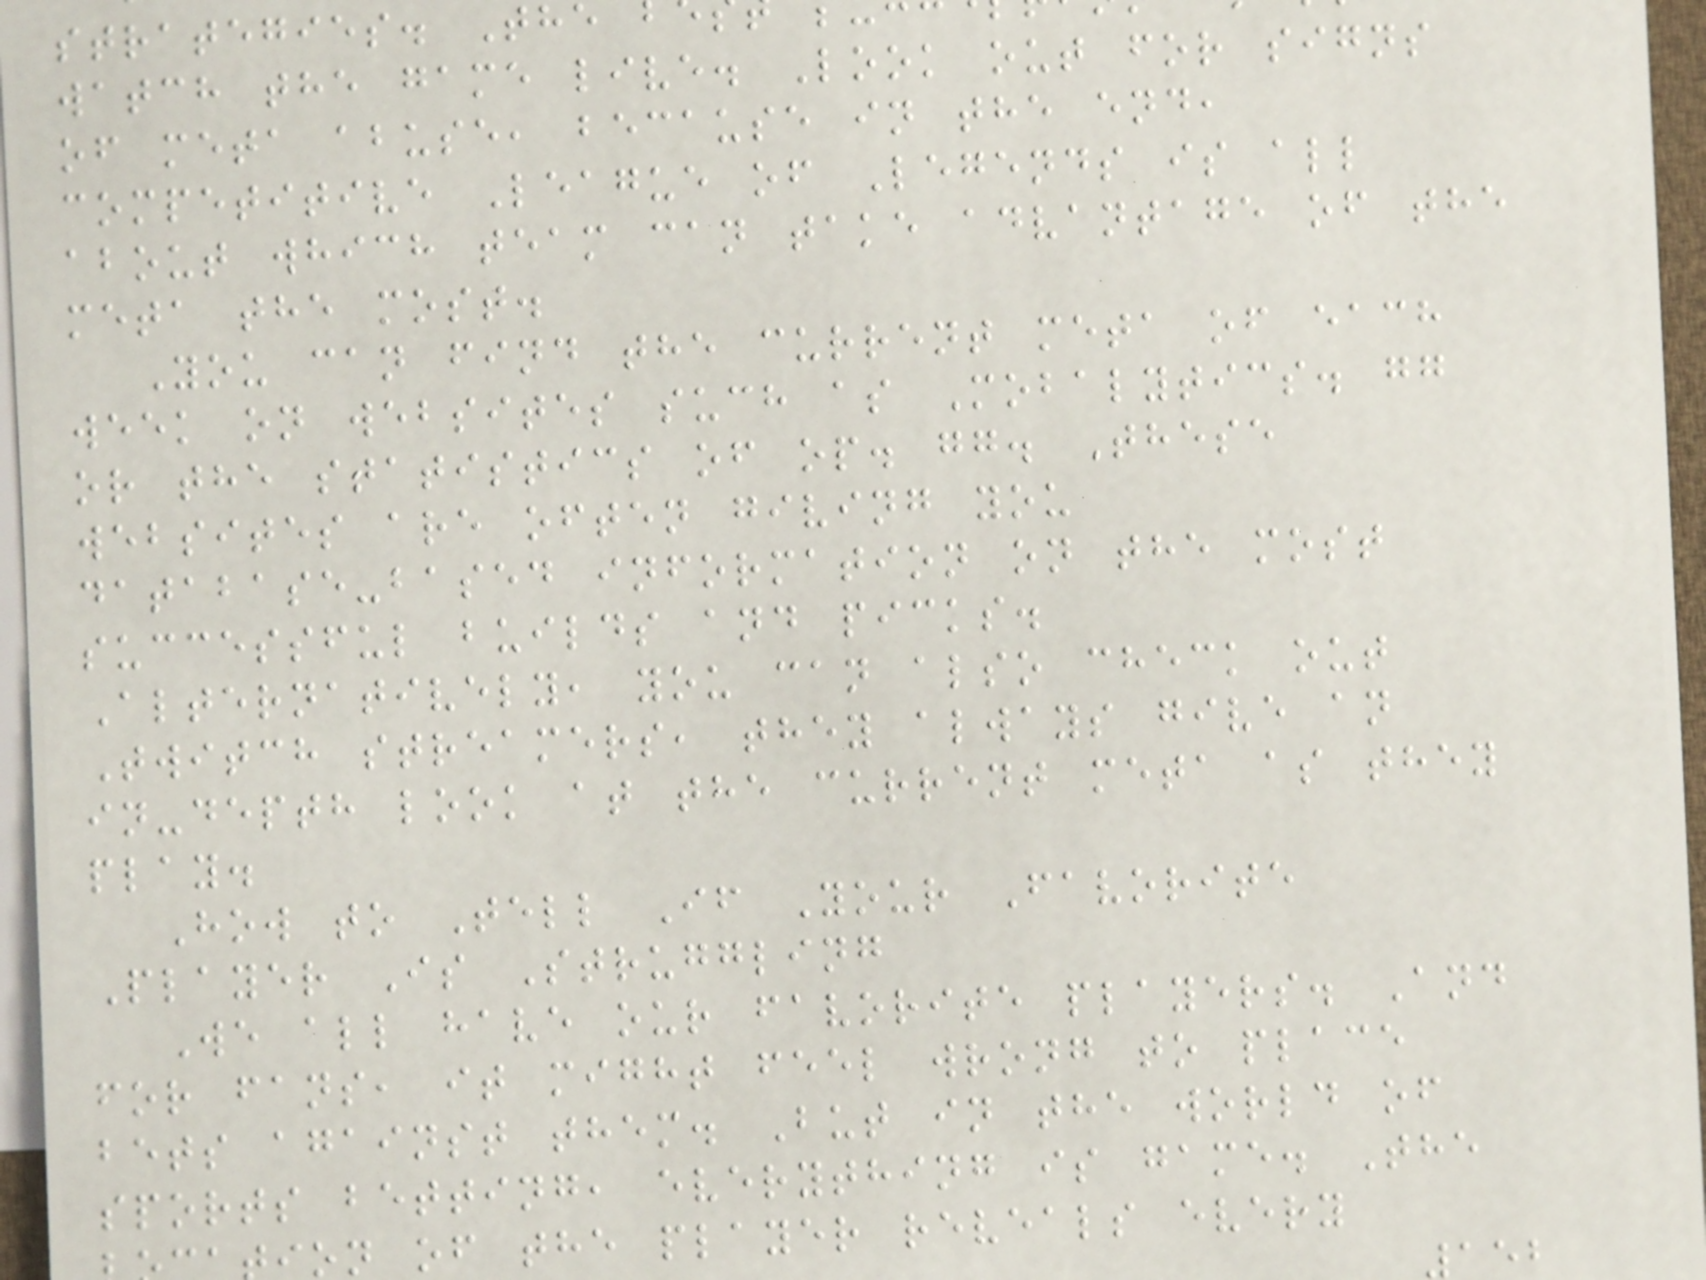strategies. The
watch the game live. Look out for signs
of meta abuse, because in the end,
competitive League of Legends is all
about which team can take advantage of the
meta the most.
You can find the current meta of each
week on websites such as Mobalytics. gg
or the statistics of op. gg. These
websites are often giving you
database-based information on the most
successful builds and picks.
Alternatively, you can also check out
Twitch streamers, they always give an
in-depth look at the current meta as they
play.
How to Tell If Your Favorite
Player Is Struggling
We all have our favorite players. And
for fans, it might feel wrong to place
bets against them. But in the world of
sports betting, everything is game. The
on of the player reveals every
152
